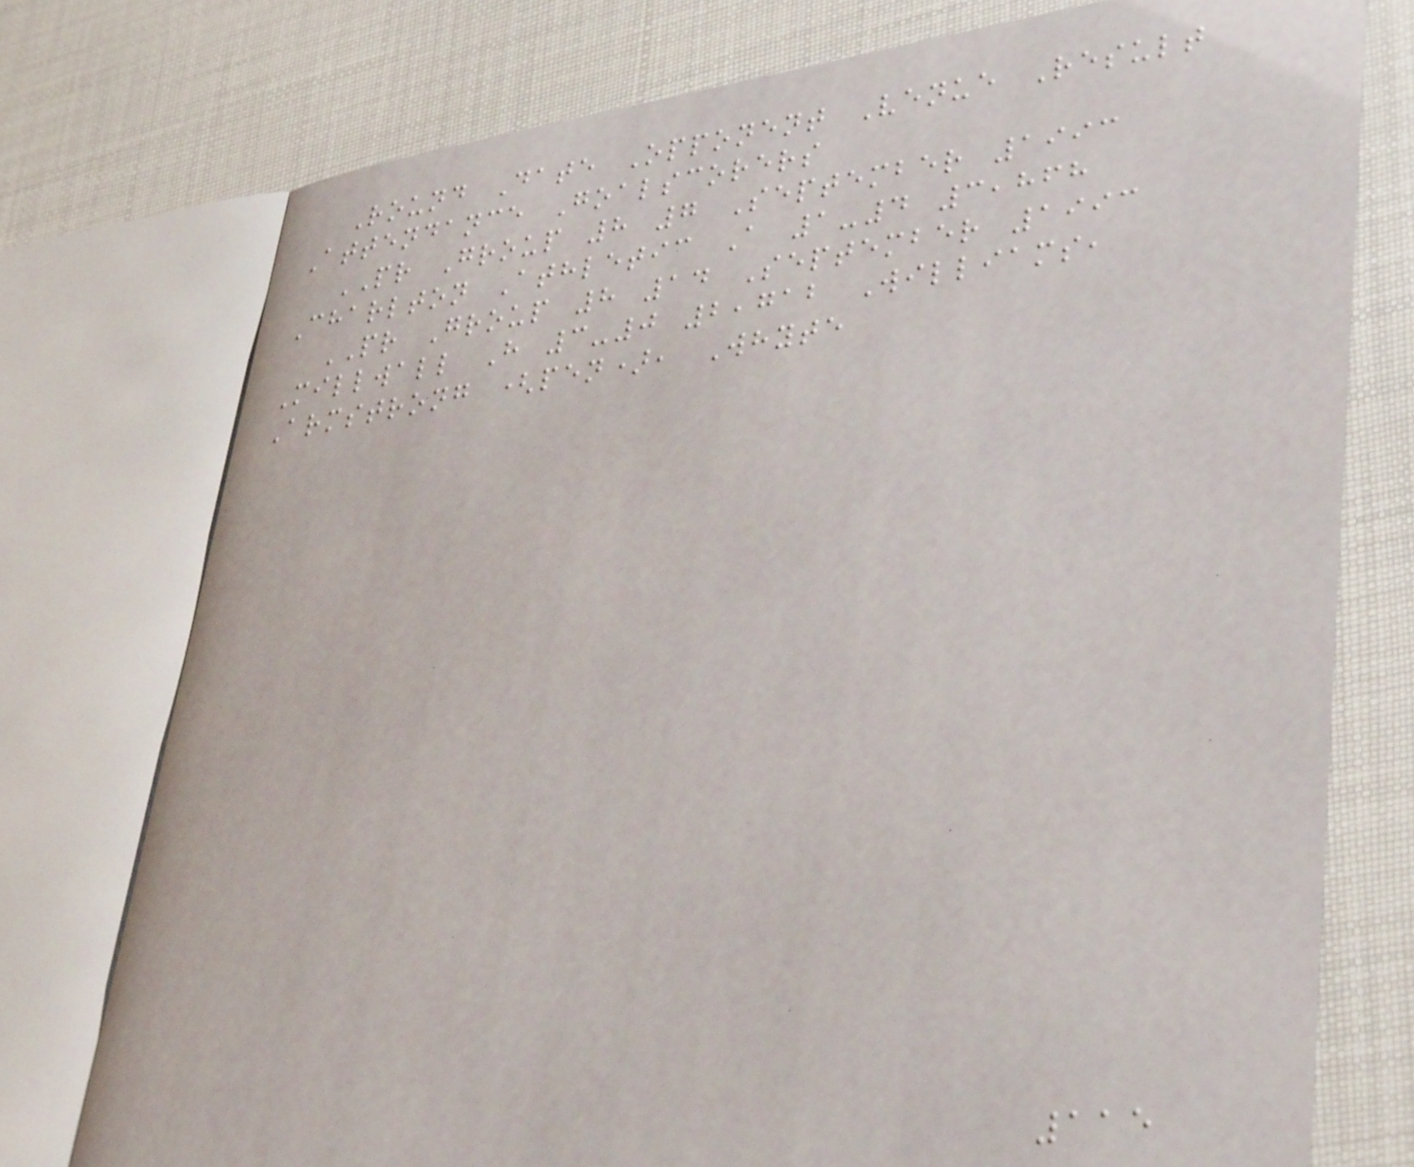Round Date Opponent Venue Result
Attendance Goalscorers
PR Group 8 7 September 1993
Charlton Athletic A 1-4 3,868
PR Group 8 14 September 1993
Millwall H 3-0 2,712 Williams,
Armstrong (pen), Whyte
115
